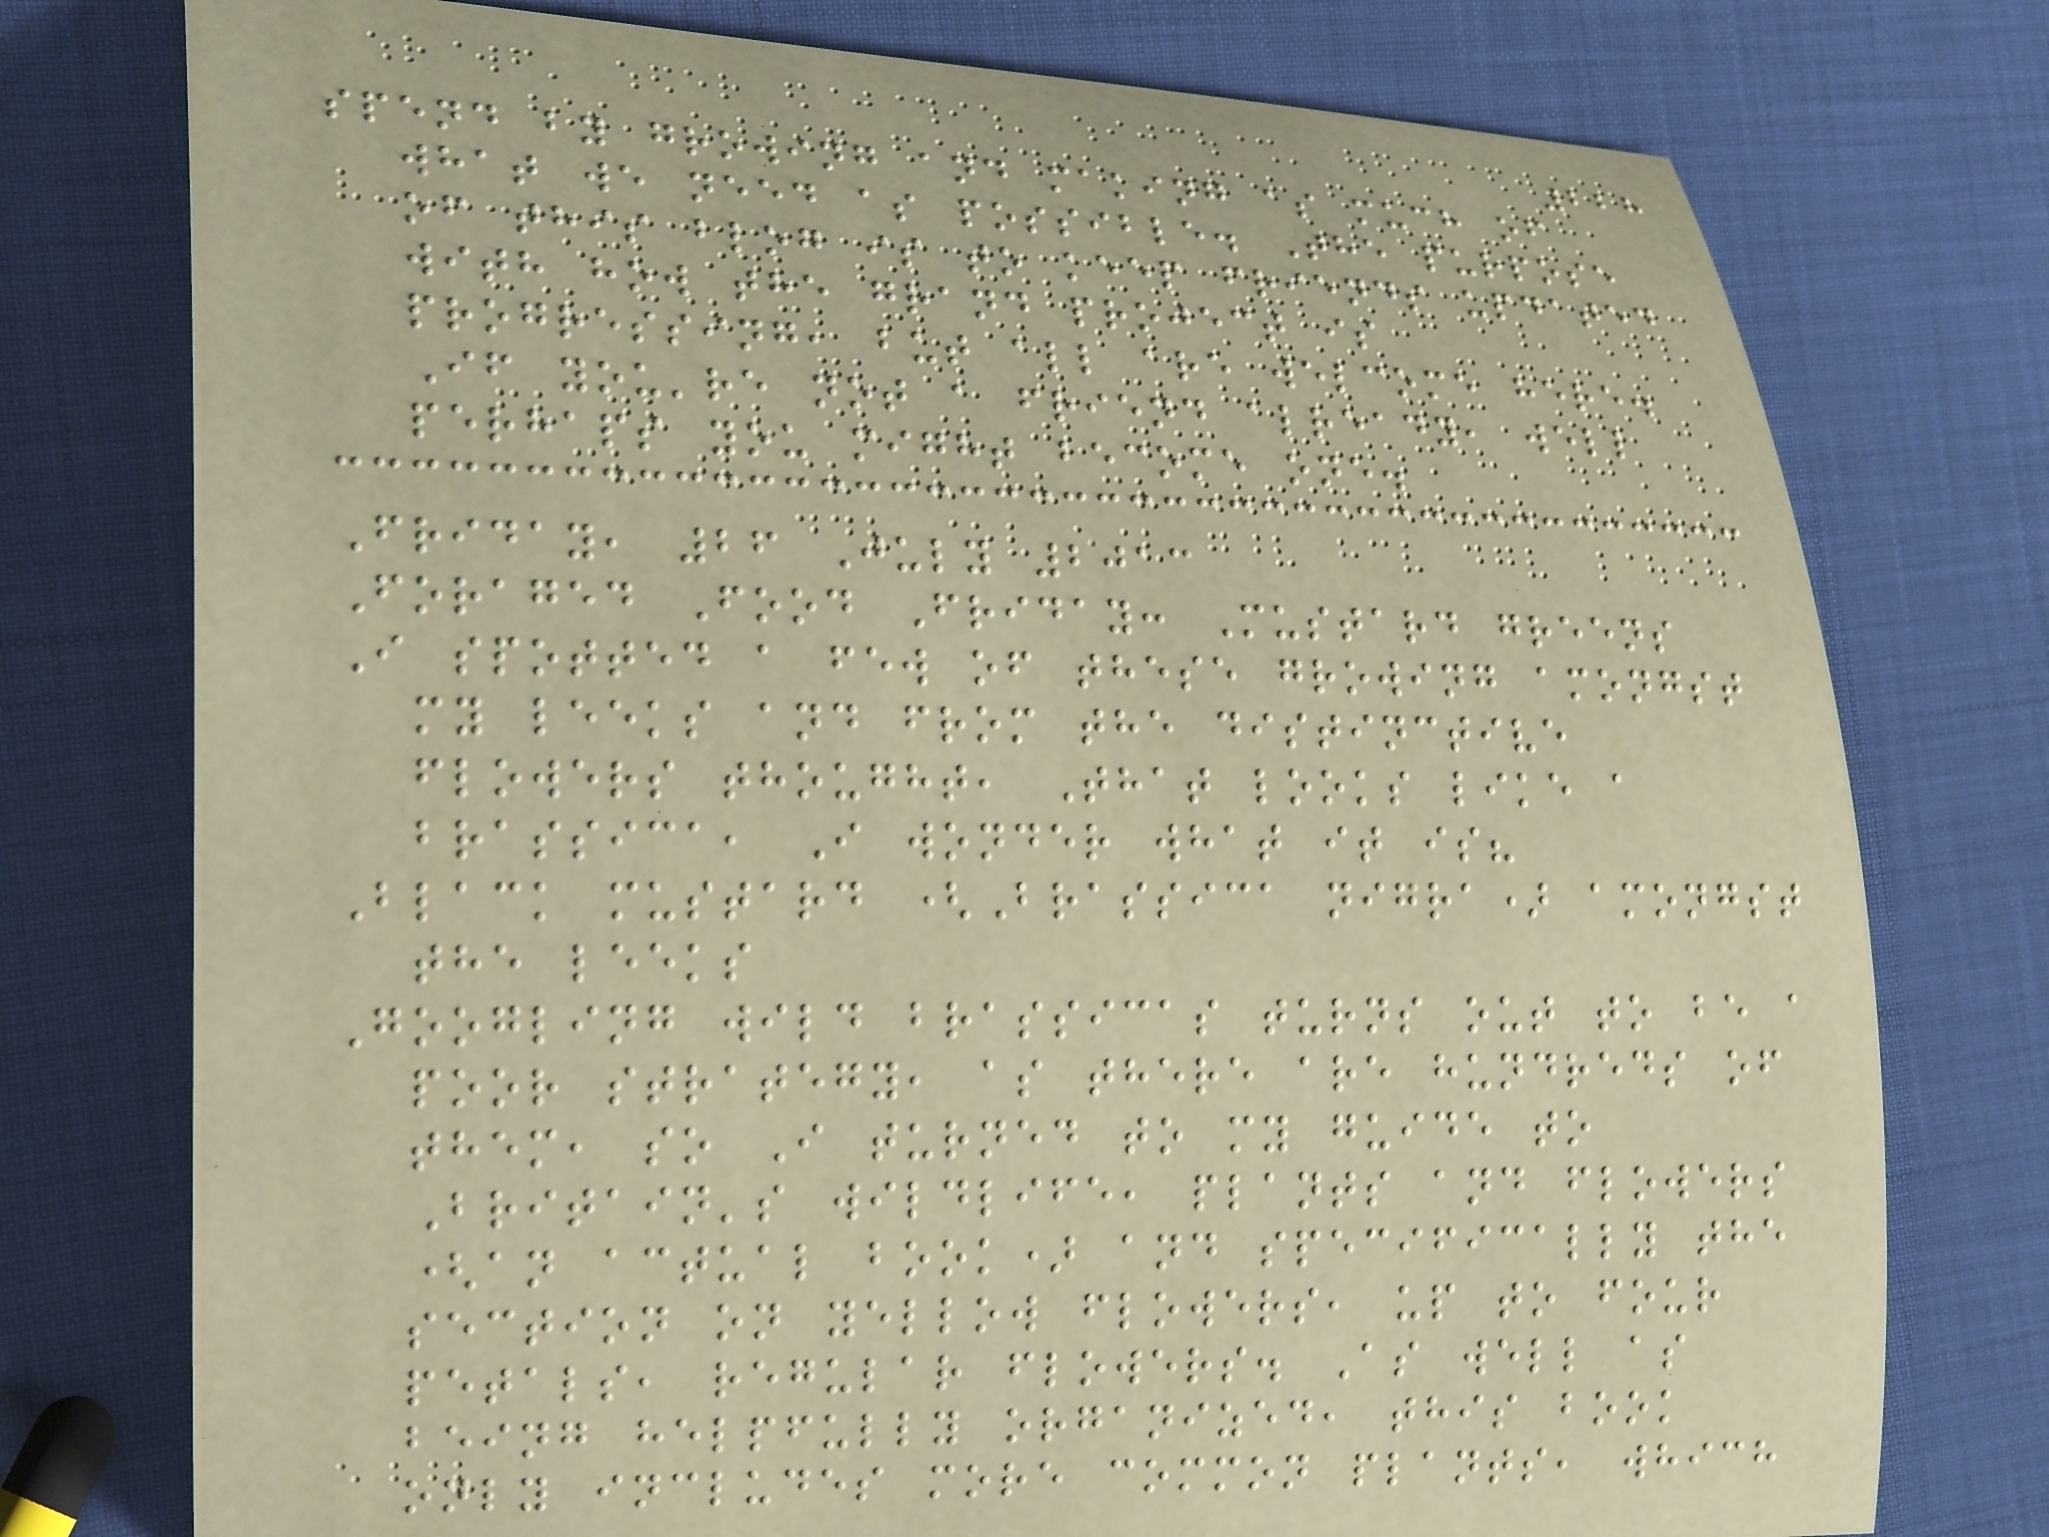228
spend by growing and making as much of
what we need as possible. The purpose
of this blog is to keep friends updated
with how the grand project is
progressing, but all are welcome here.
If you're not a friend already, well
perhaps you might become one.
Friday, 26 July 2013
Foraged Food Friday: Mustard greens
I spotted a few of these growing amongst
my leeks and from the distinctive
flowers thought, That looks like a
brassica, I wonder what it is?
Black mustard (Brassica nigra) amongst
the leeks
Googling wild brassicas turns out to be a
poor strategy, as there are hundreds of
them, so I turned to my guide to
Britain's wildlife, plants and flowers
(an actual book) and specifically the
section on yellow flowers, up to four
petals, regular flowers. As well as
being helpfully organized, this book
only includes more common plants, which
